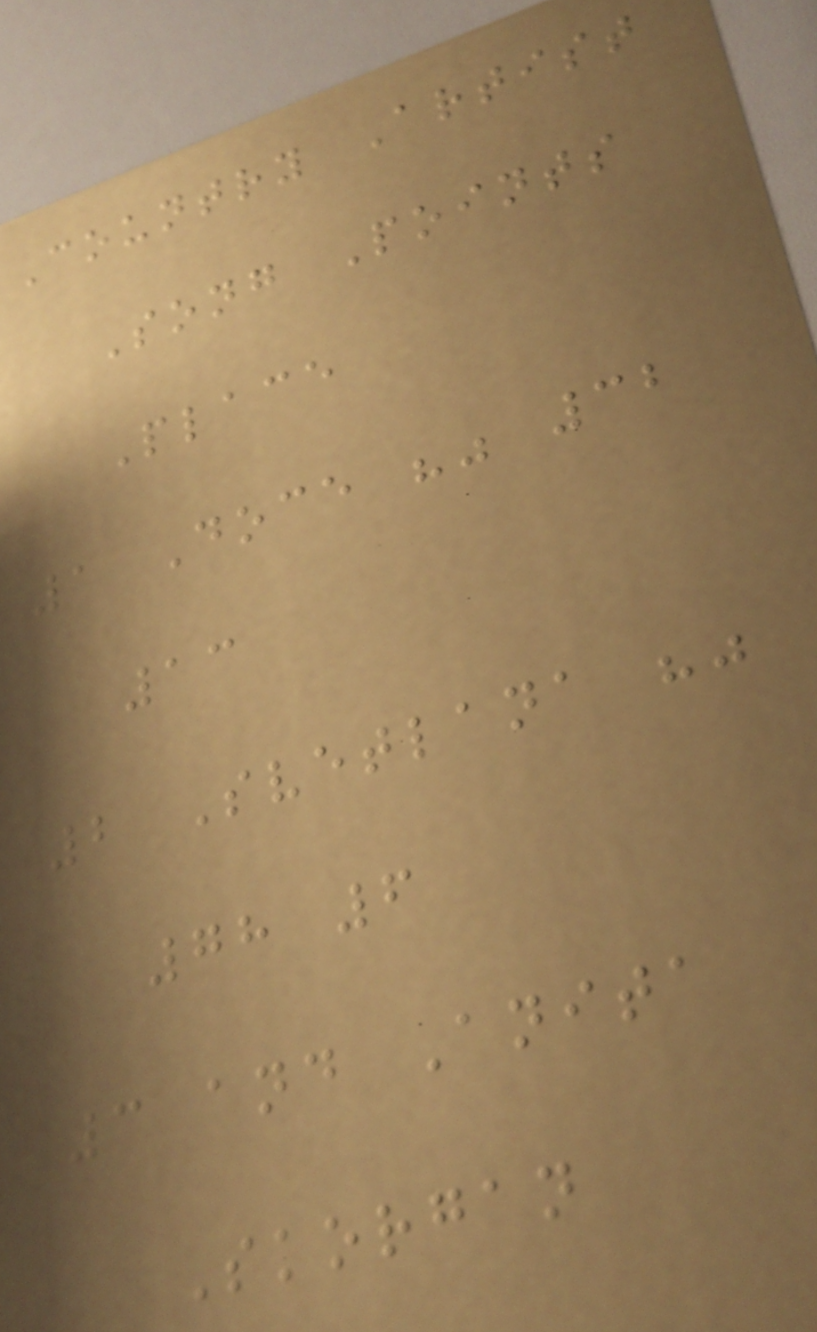Country Artist
Song Points
Place
1 Doce "" 32
13
2 Svetlana ""
78 6
3 and Anita
Skorgan
